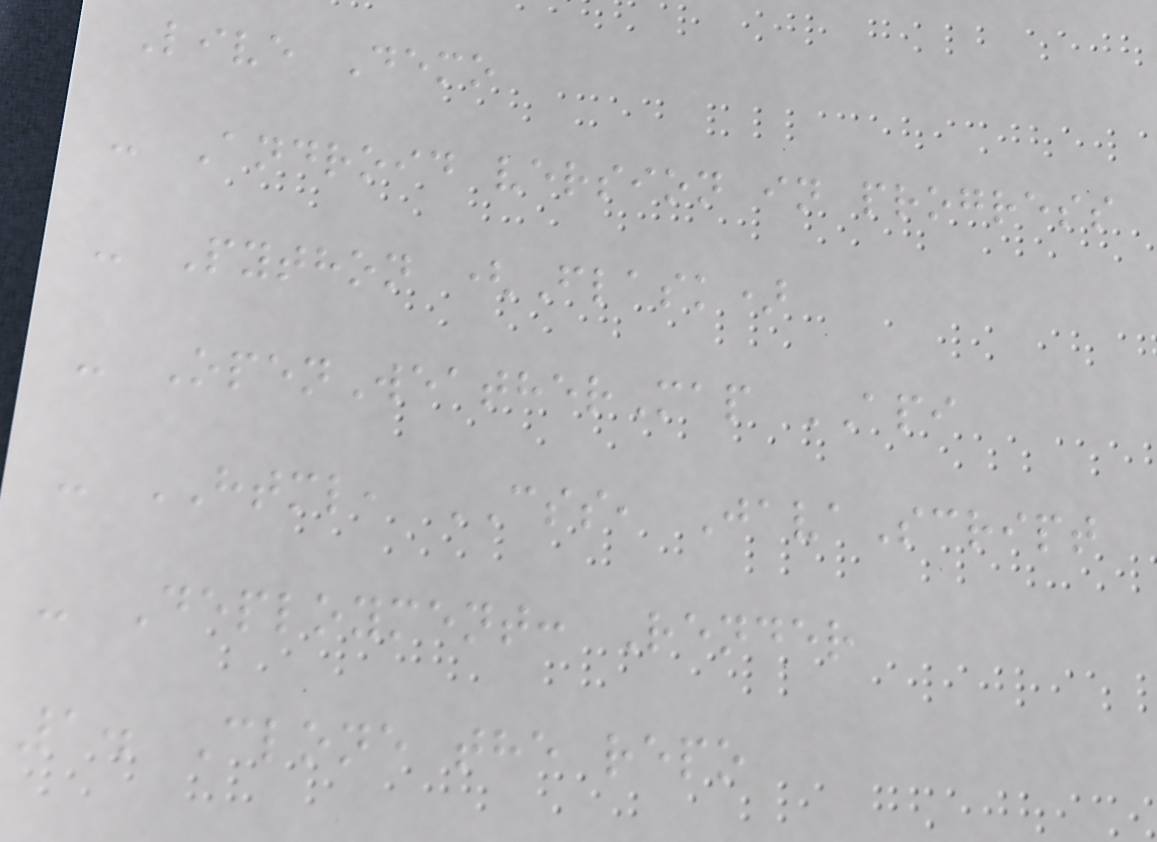Live Demo
- Android version in progress
- Python (Flask)
- OpenWeatherMap API
- HTML, CSS, JavaScript
- Deployment: Render
1. Clone the repo
